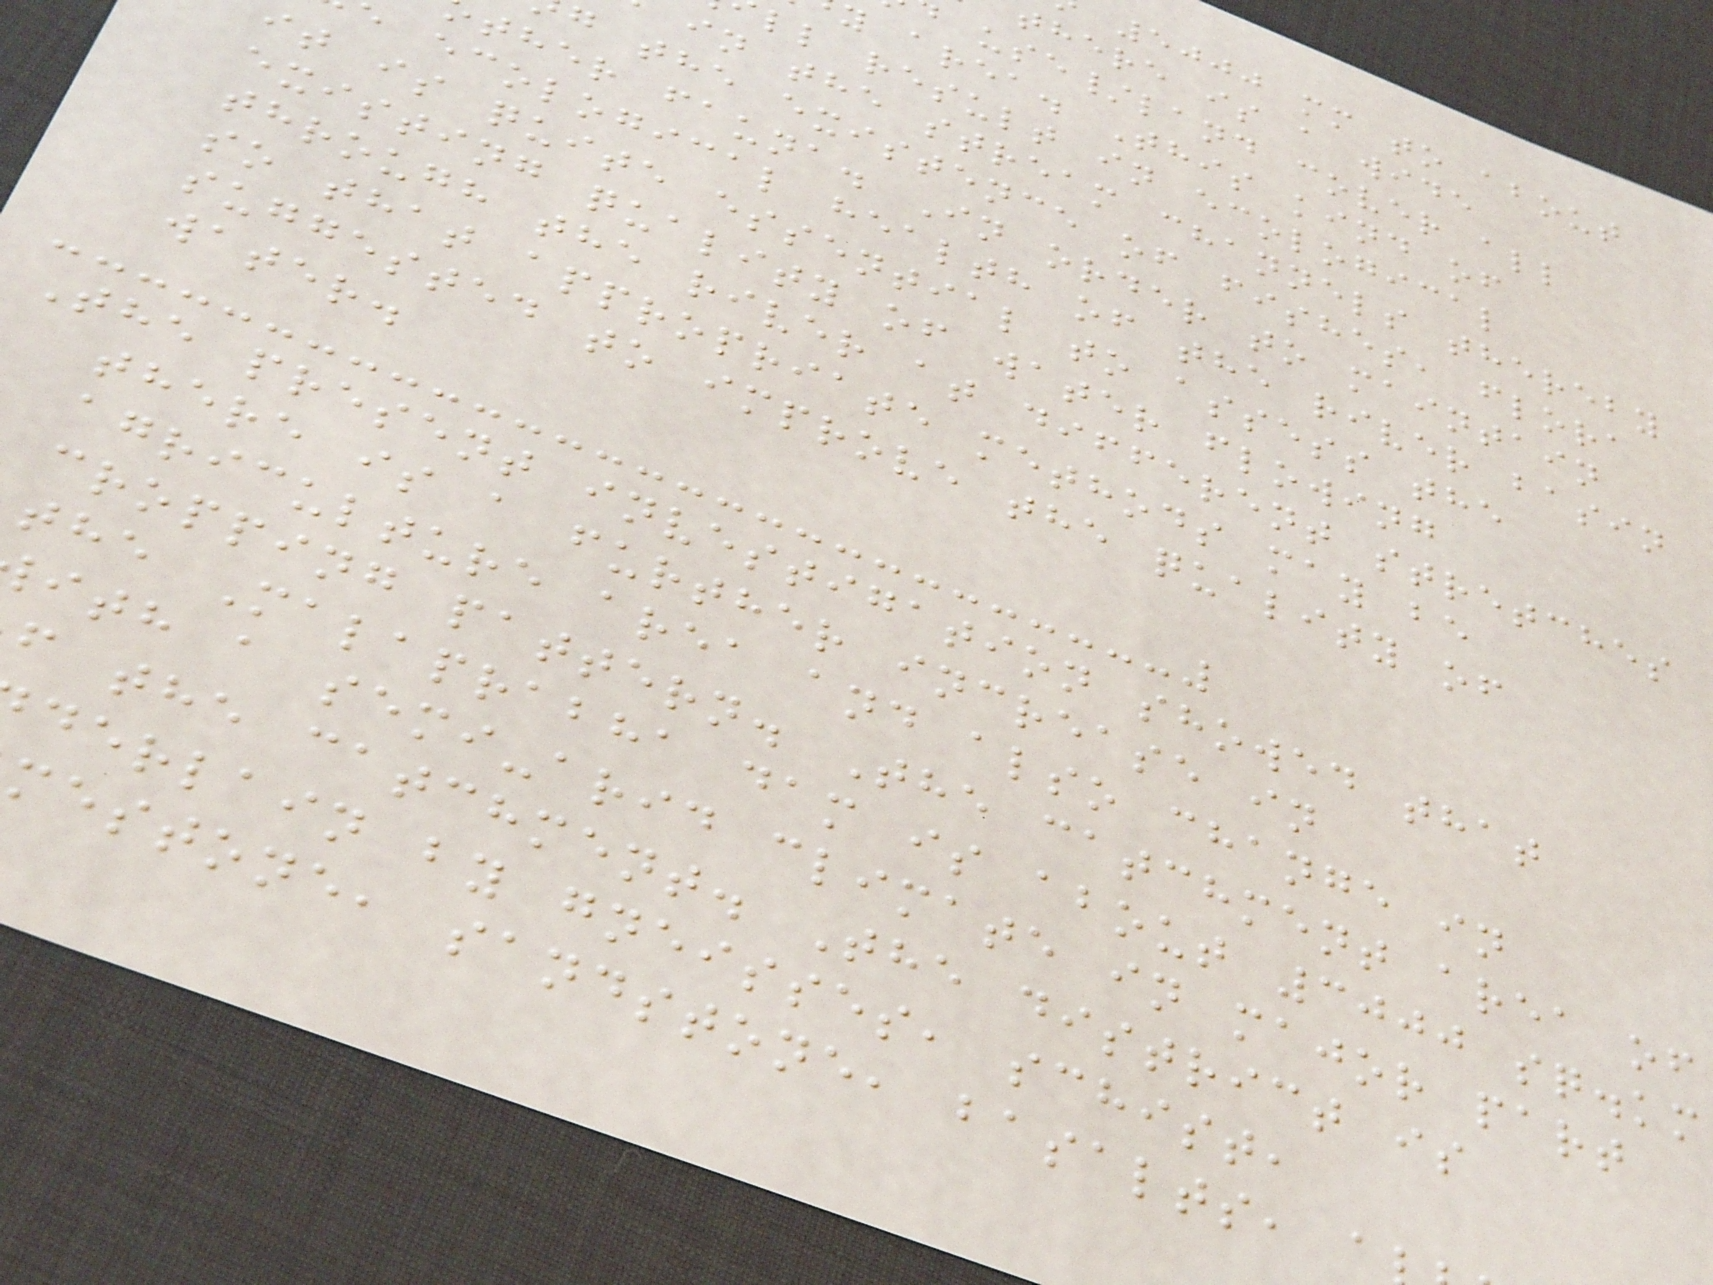5000 mm to about
there is a wide
use/land cover all
y area. This kind of
ll result in ecological
in the stream channels thereby
g the existence of fishes, flora
ther fauna. In order to maintain
ecological health of the river basin
it is quite essential to assess the
existing quality of water flowing
through the river at different stretches
so that appropriate methods may be
suggested to improve the quality of
water.
The present investigation showed that
there is a further increase in
agriculture area and also change in
cropping pattern. The catchment area of
the Malaprabha dam is about 3000 sq.km
ith a semi-arid climate in major part
f the catchment. The district is
derlain by gneisses, schist,
mestone, sandstone, basalts, a
